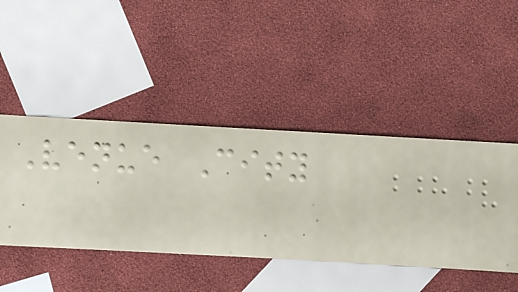Venue City
